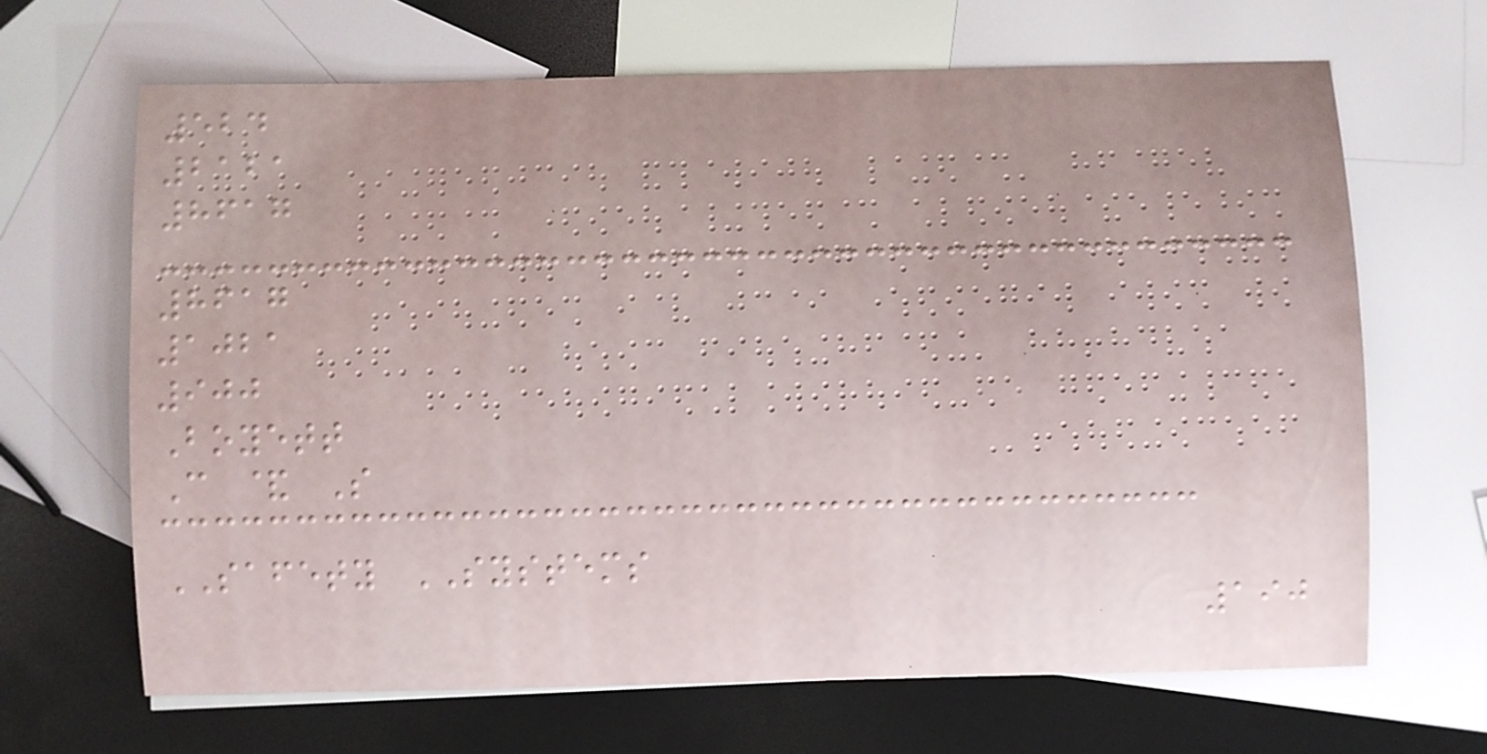524
2121
8617
8617
1021
900
Boyett
C & S
SAFETY SYSTEMS
190
